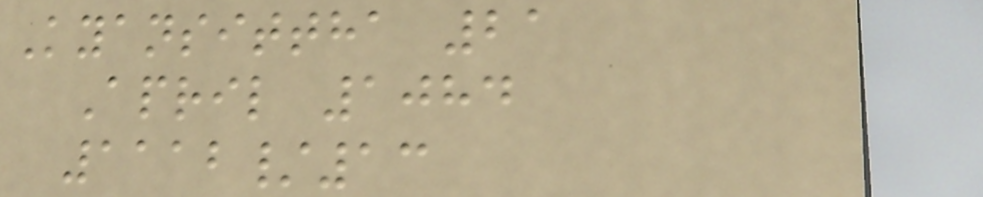Kyansittha 21
April 1084
1112/13
